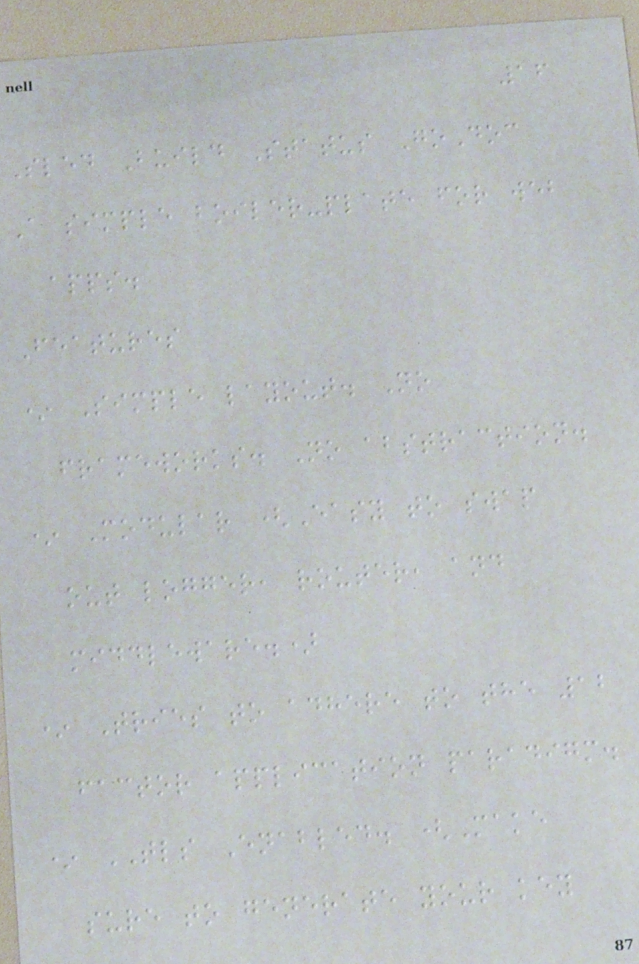16
Sled Build Status GoDoc
A simple boiler-plate for web
apps.
Features
* Simple layout. No
frameworks. No abstraction.
* Modular (Easy to swap
out logger, router, and
middleware.)
* Tries to adhere to the 12
factor application paradigm.
* TLS Enabled. (Make
sure to generate your key
